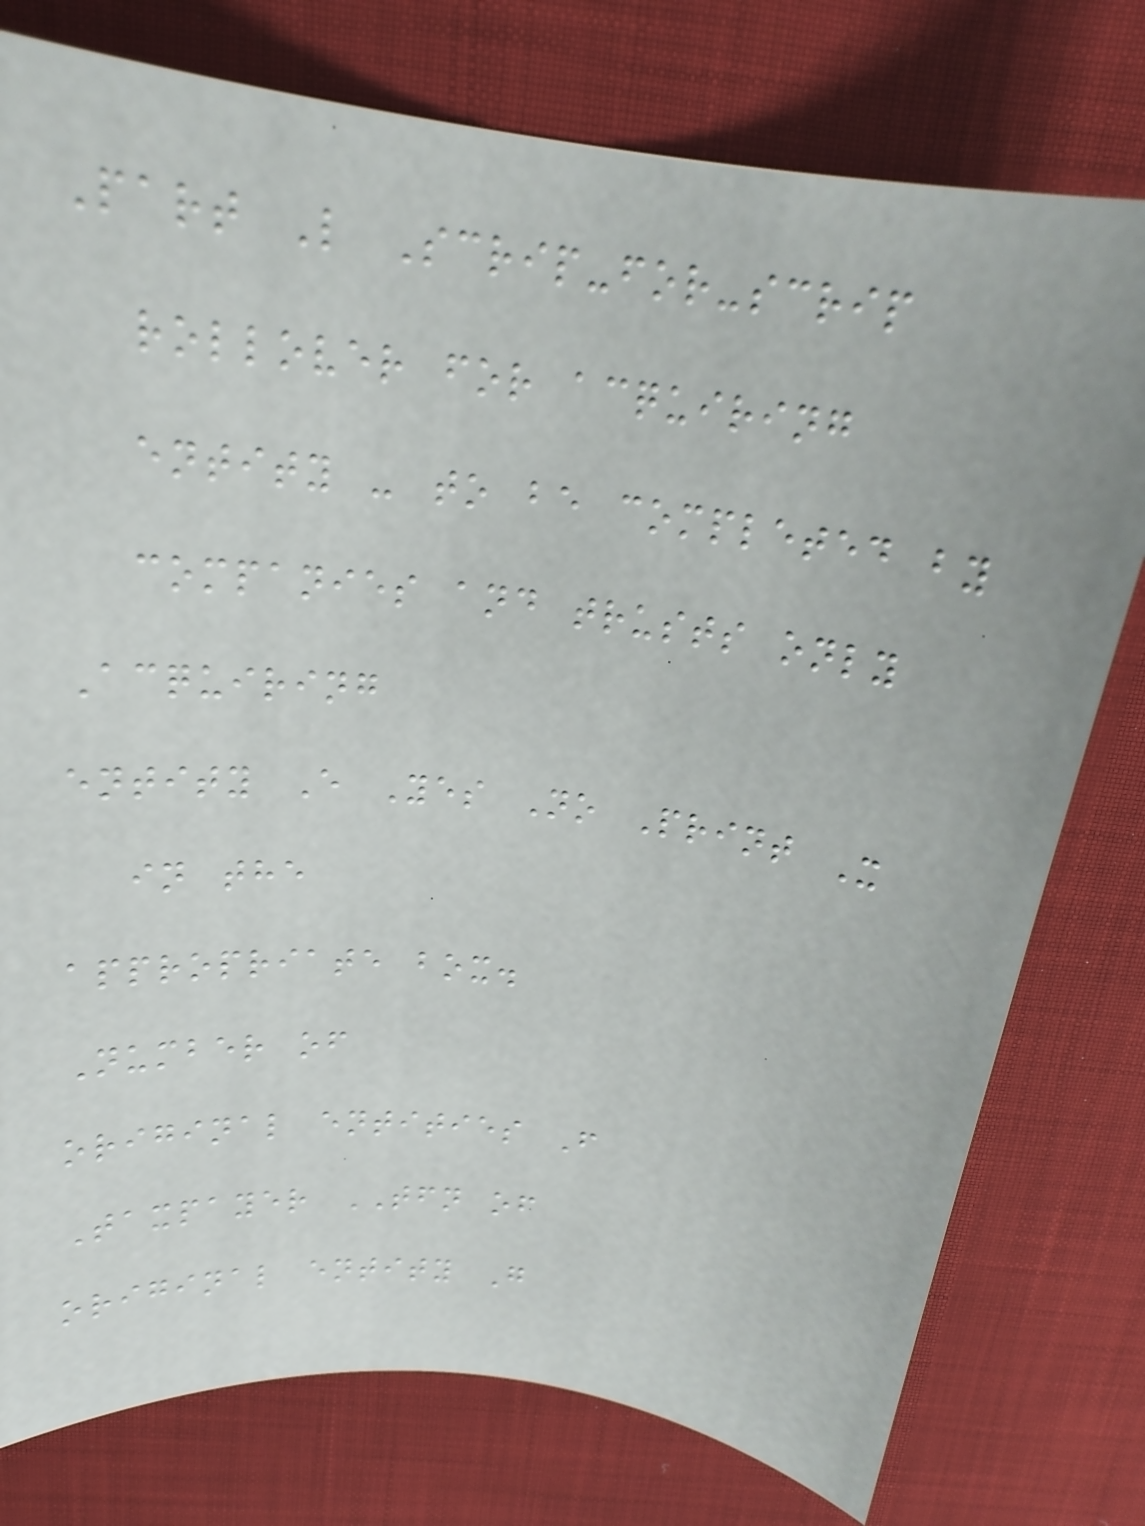Part L Scrip-for-scrip
rollover for acquiring
entity - to be completed by
companies and trusts only
Acquiring
entity E Yes No Print X
in the
appropriate box.
Number of
original entities F
Taxpayer TFN of
original entity G
